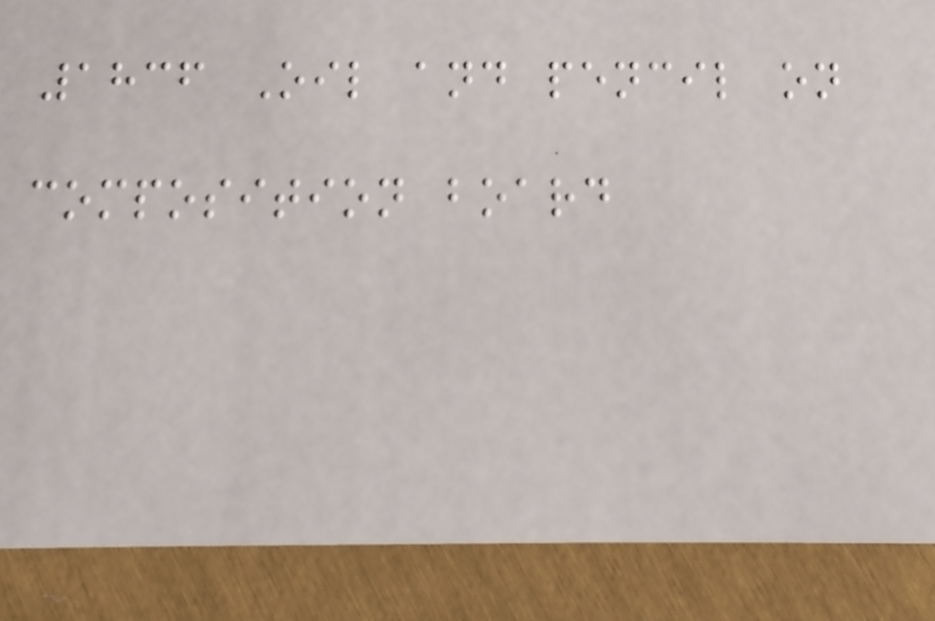1836 Oil and pencil on
composition board
